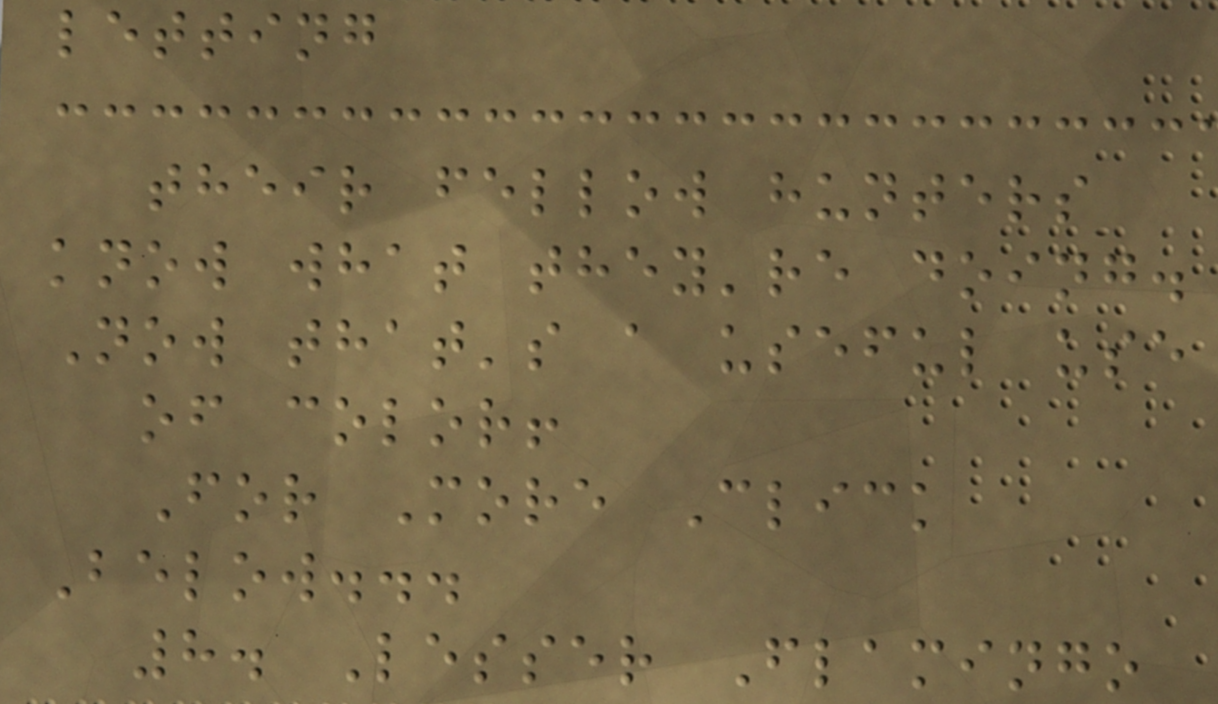letting
their fellow hunters
know what they're doing.
Now that's a useful use
of color!
For More Click
Below...
8. Lesser Flamingo
